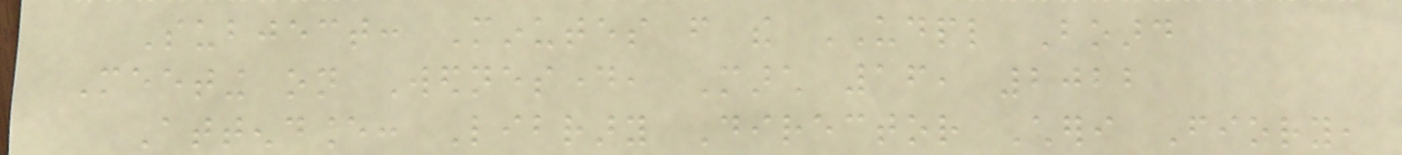Subject: Minutes from the UDPL Board
Meeting on Wednesday, March 16, 2022
Attendance: Library Director Cheri Fiory,
